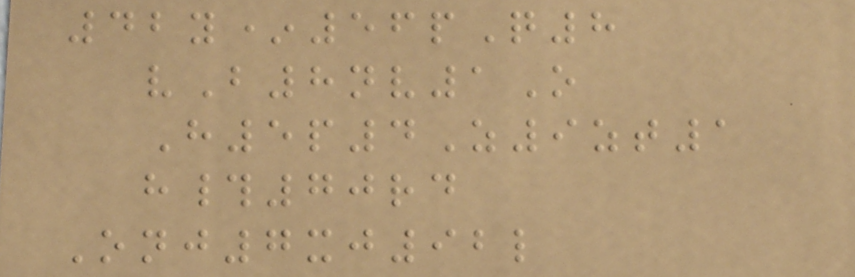42y*56pQ8
vB8nv1O
H5p4Z9zt1
h#70rd
Onj7xj92l
